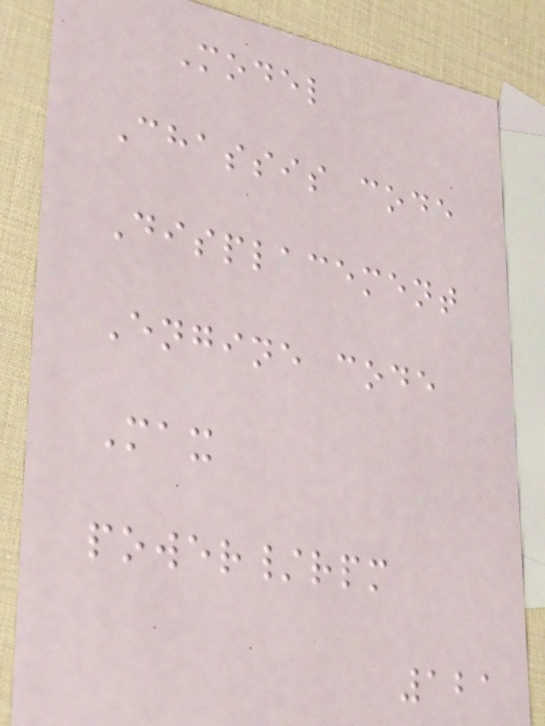Model
Chassis code
Displacement
Engine code
Max
power/rpm
121
